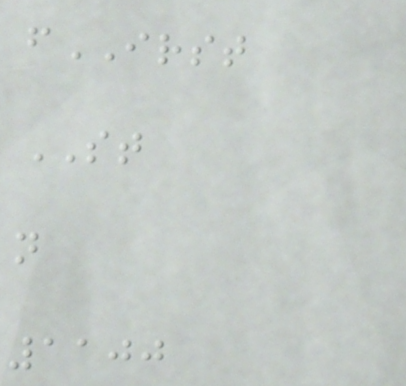fIRST
ST
n
1100
